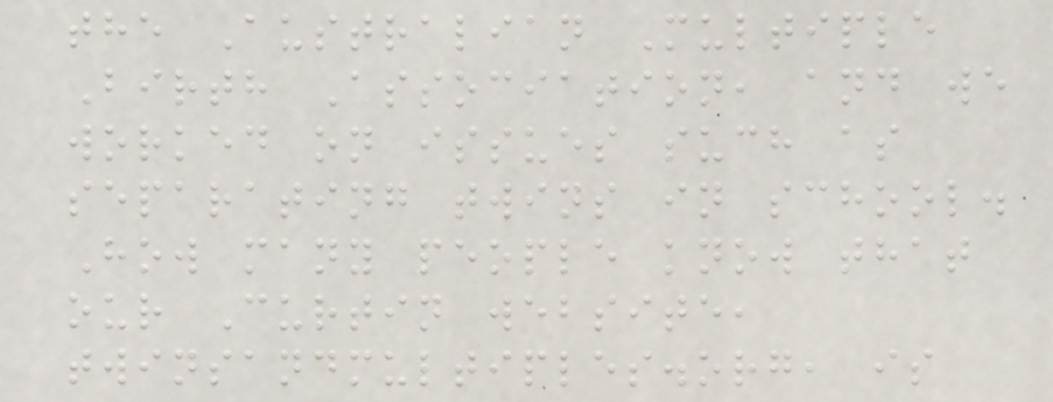the Australian Multiple
Birth Association, and we
worked on issues such as
separating twins in school.
How many people know that
our Curtin website,
twinsandmultiples.org, is
